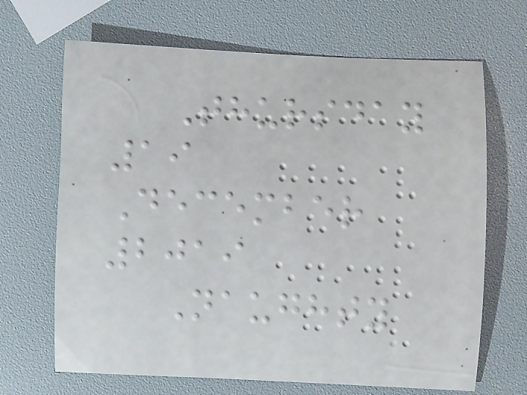Thursday
19
December
2019
Naughty
